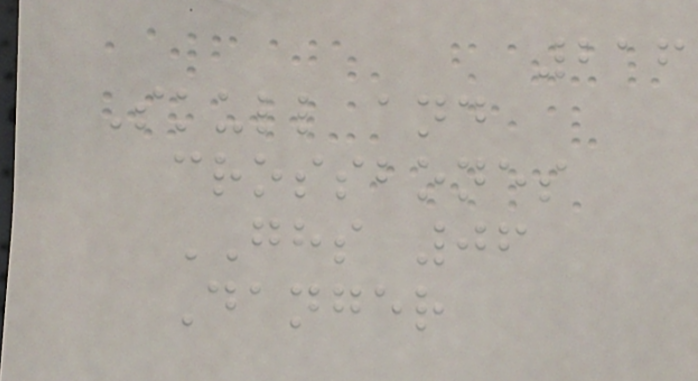216
Skull and
crossbones
GHS 06
Danger
